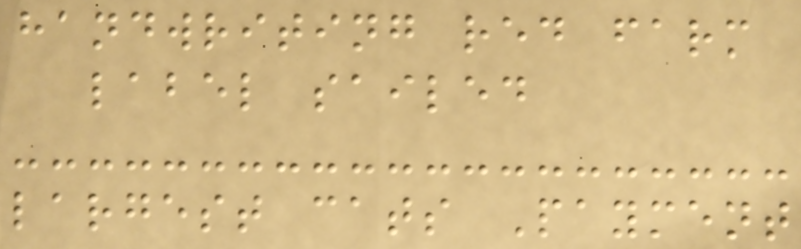handwriting red farm
label sailed
largest cats Payment
